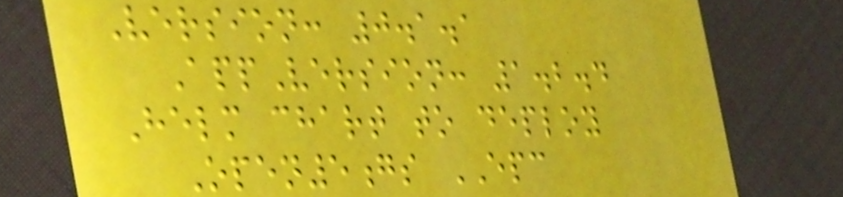Version: 0.1.1
AppVersion: 1.2.4
Helm chart to deploy
Open5gs EPC
